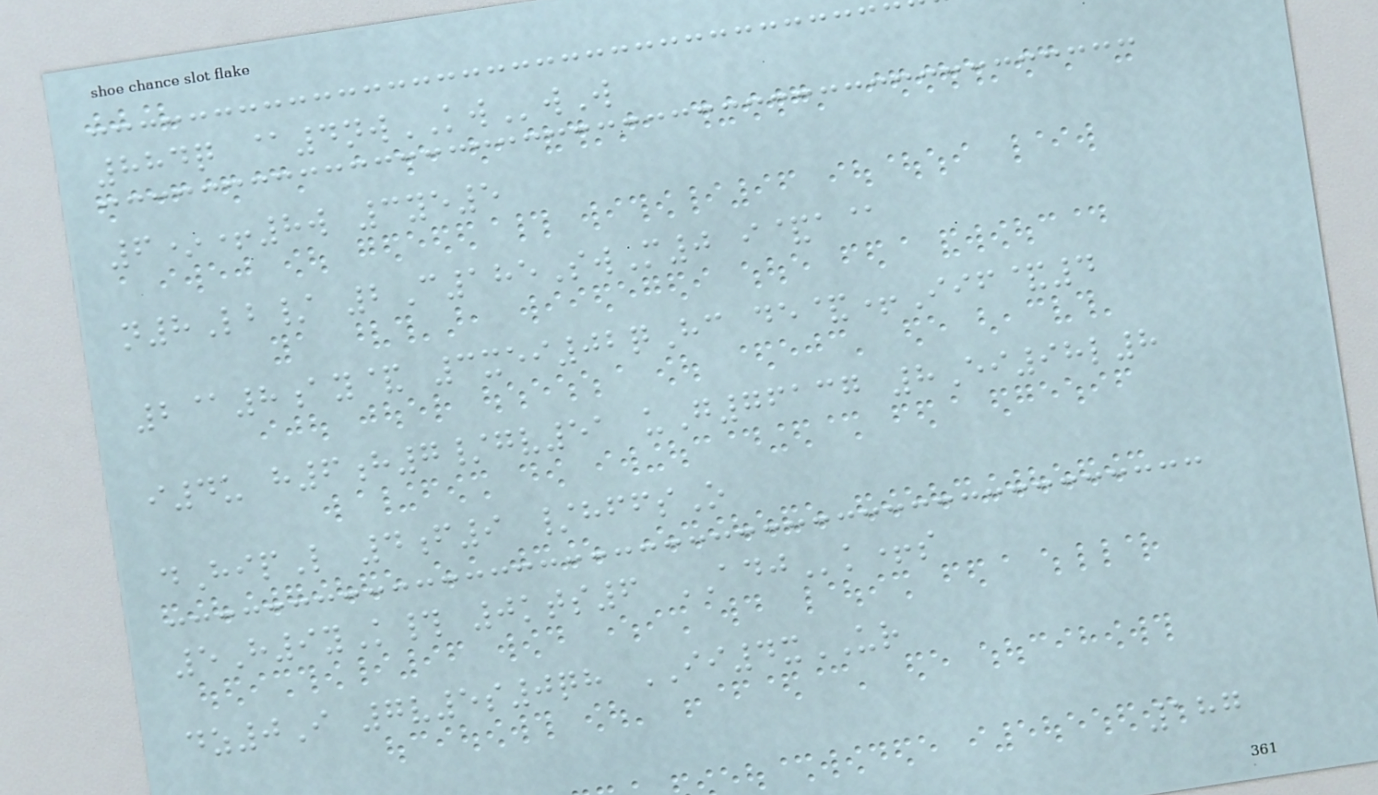884q @4nwKWwW
6*+8w 3ye5
n8Lb/ 2C185SwM0 i&a@
2@8ay& 3xei02qHc de&+Iif&4
i4u h6h7/gv51 uG76137 8Ei98l8
dHipL 4f9 /hffsO
5H9yK# 0kts6 ADJk+s
dz0I 7v5s0qh II4xUR
187
